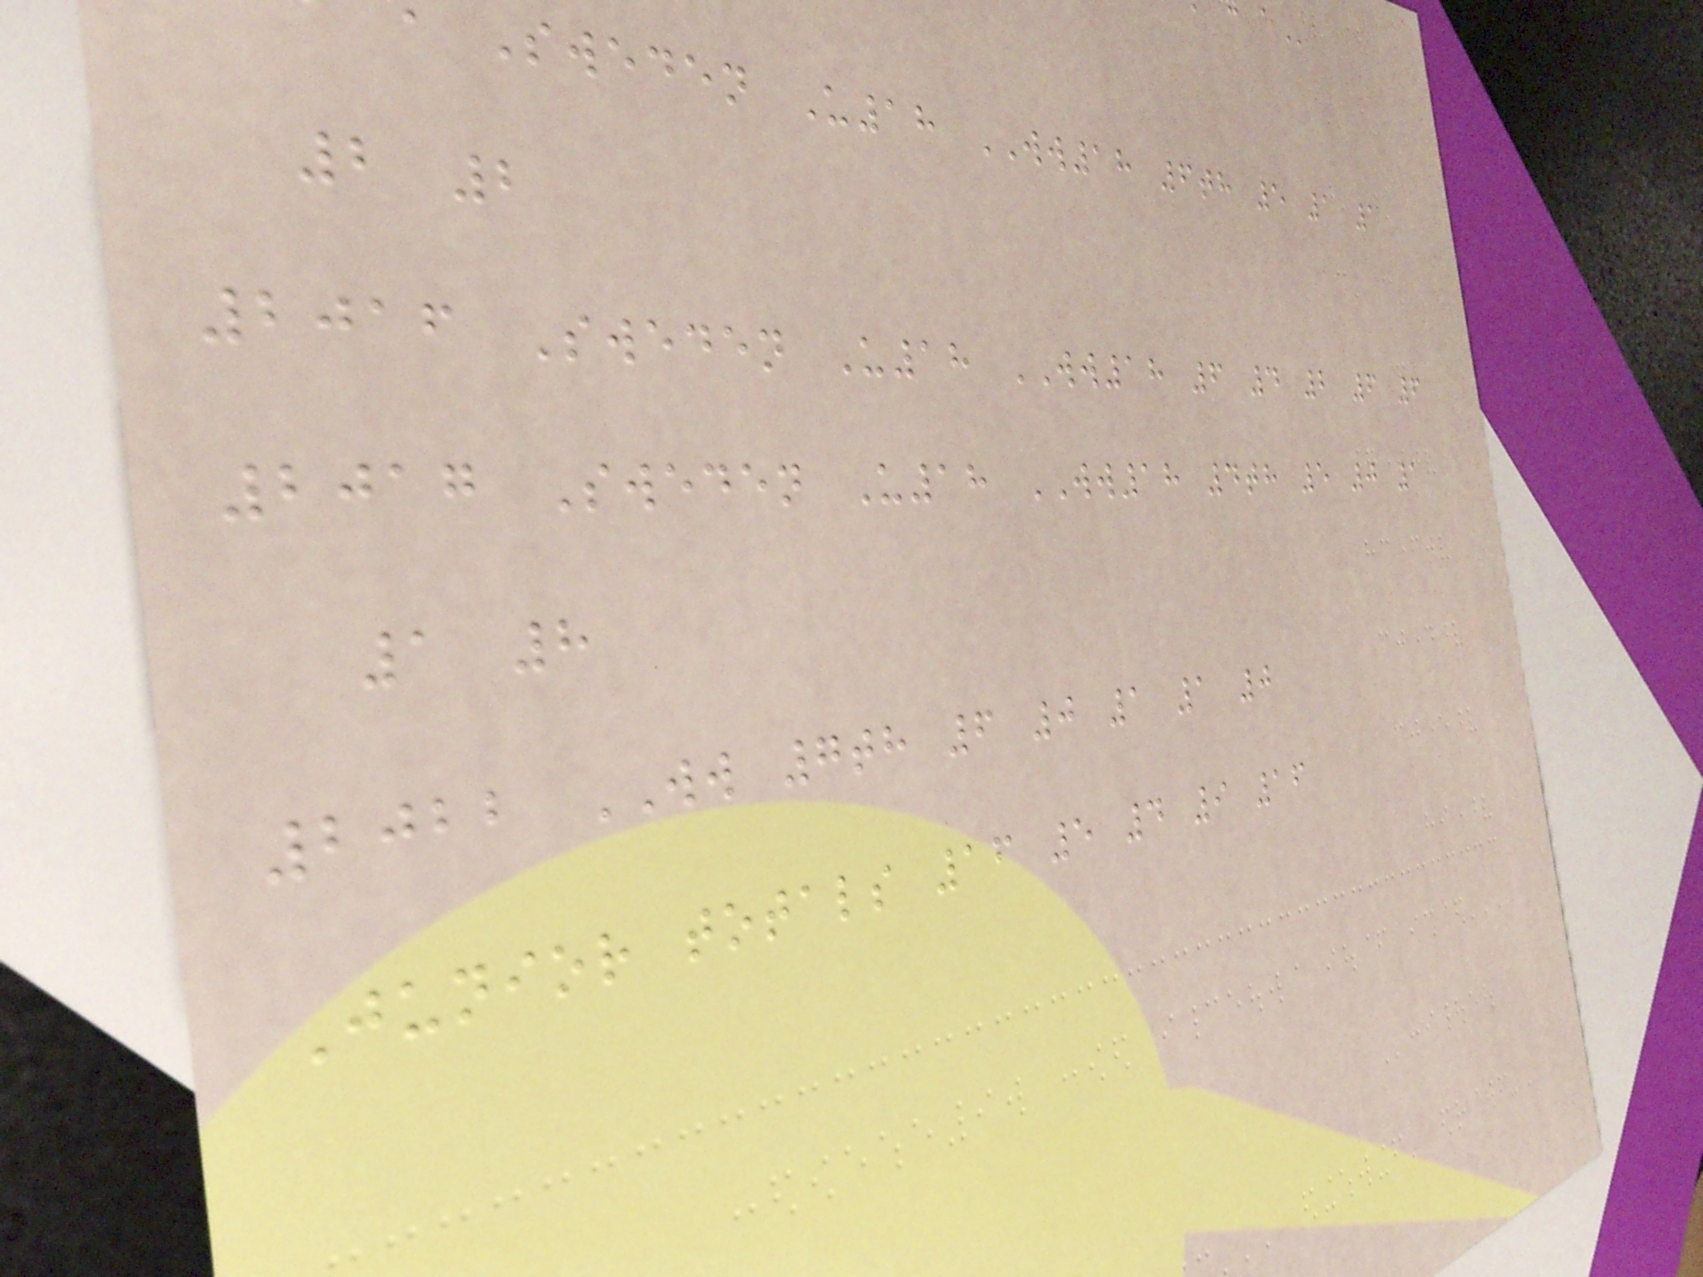Sweden U18 WW18 6th 5 1 1
2 2
2016 Sweden U18 WW18 6 4 2 6 6
2017 Sweden U18 WW18 4th 5 0 1
1 8
2022 WW 7th 6 0 1 1 0
Junior totals 16 5 4 9 16
